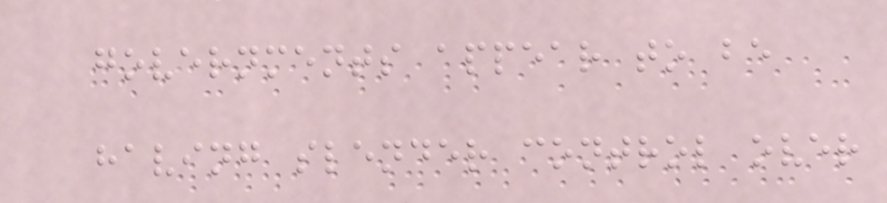governments appear to be
having slender control over
